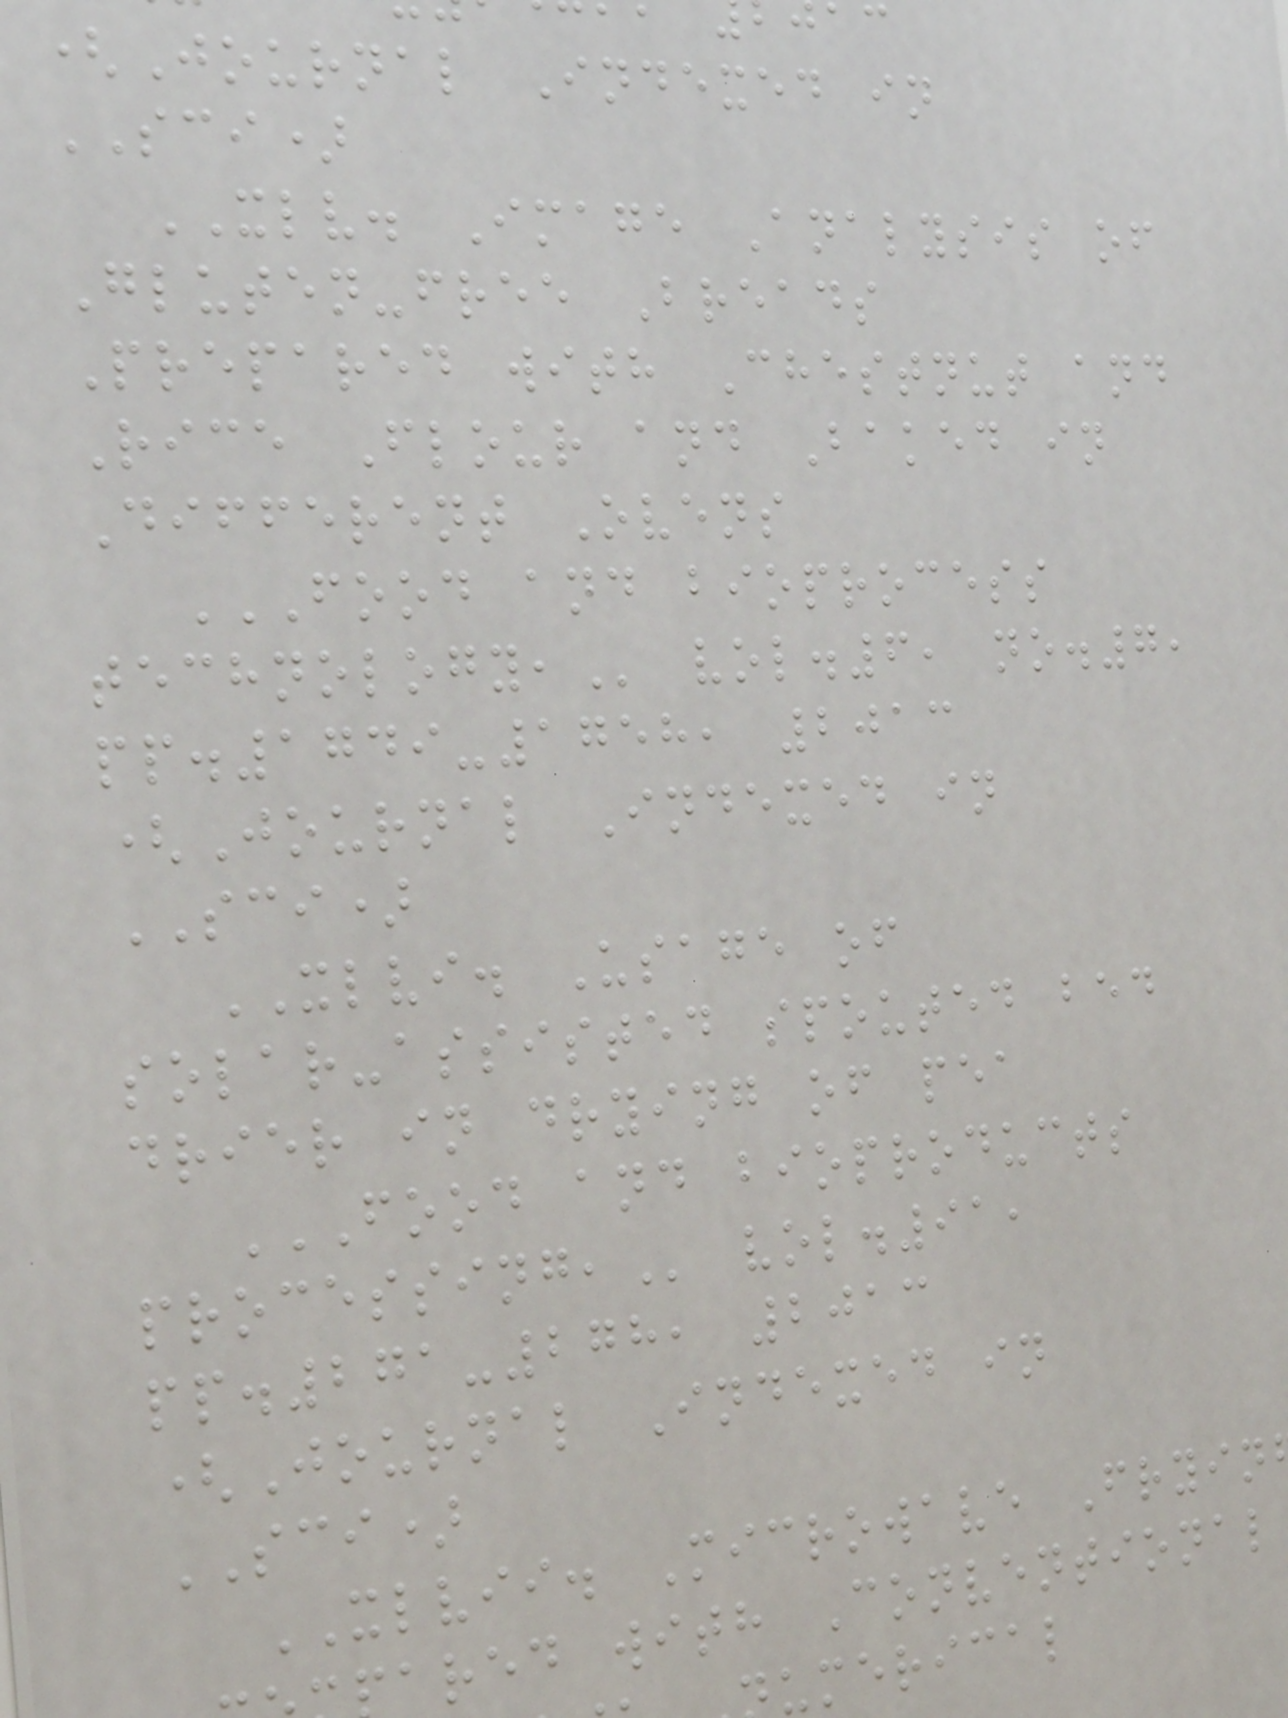(Journal Indexed in
SCI)
XLV. Image Analysis of
Gluten-free Breads
Prepared with Chestnut and
Rice Flour and Baked in
Different Ovens
FOOD AND BIOPROCESS
vol.6, no.7,
pp.1749-1758, 2013
(Journal Indexed in
SCI)
XLVI. Usage of
solar-assisted spouted bed
drier in drying of pea
FOOD AND BIOPRODUCTS
vol.91,
pp.271-278, 2013
(Journal Indexed in
SCI)
XLVII. Microwave Fryin
ared with Conventional
umerical
